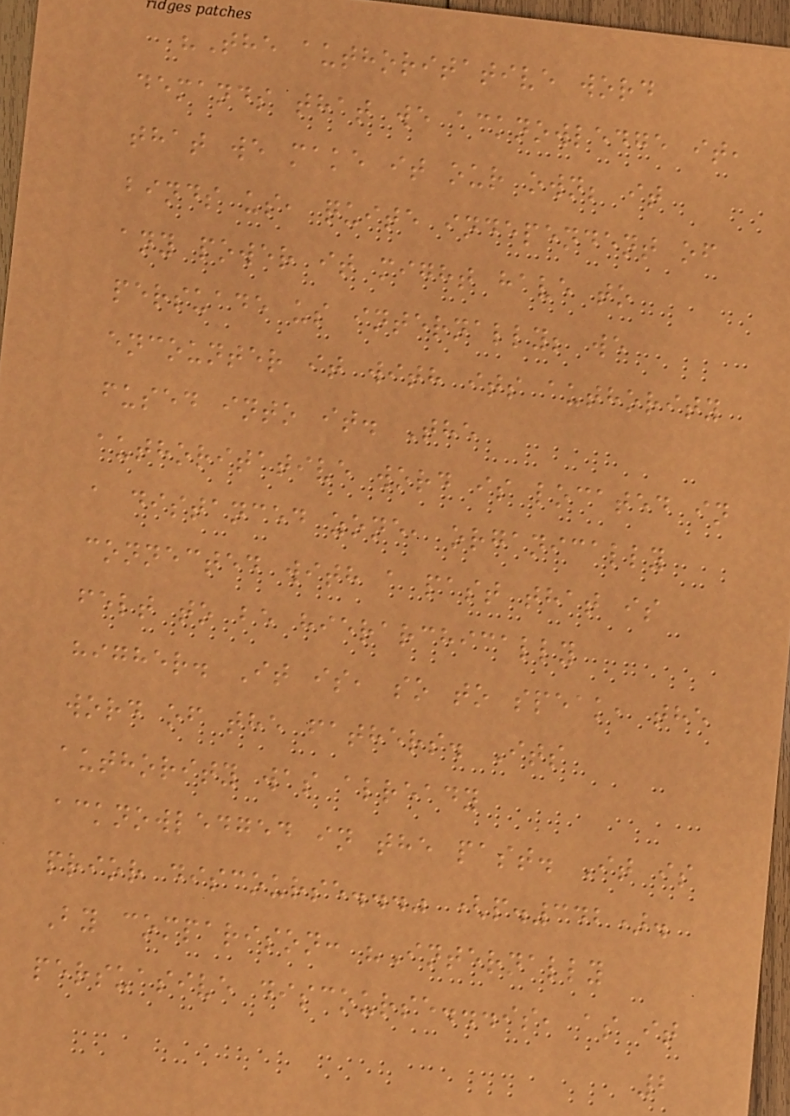"The authoritative word
demands that we acknowledge it,
that we make it our own; it
binds us, quite independent of
any power it might have to
persuade us internally; we
encounter it with its authority
fused into it. The
authoritative word is located in
a distanced zone, organically
connected with a past that is
felt to be hierarchically
higher. It is, so to speak, the
word of the fathers. Its
authority was already
acknowledged in the past. It is
prior discourse..." (p.342).
By comparison: "Internally
persuasive discourse...is, as it
2
